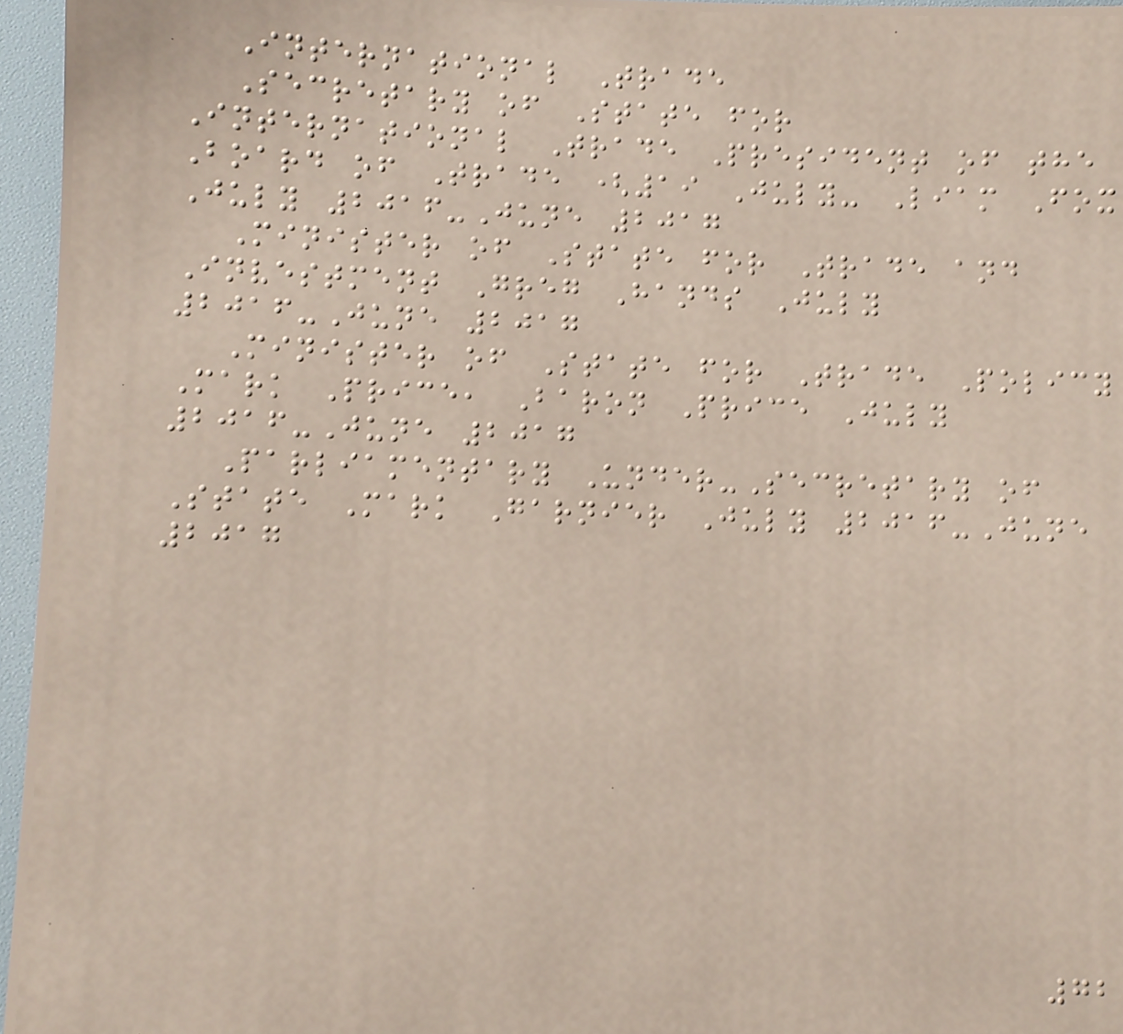International Trade
Secretary of State for
International Trade President of the
Board of Trade (19 July- Liam Fox
July 2016-June 2017
Minister of State for Trade and
Investment Greg Hands July
2016-June 2017
Minister of State for Trade Policy
Mark Price, Baron Price July
2016-June 2017
Parliamentary Under-Secretary of
State Mark Garnier July 2016-June
2017
72
